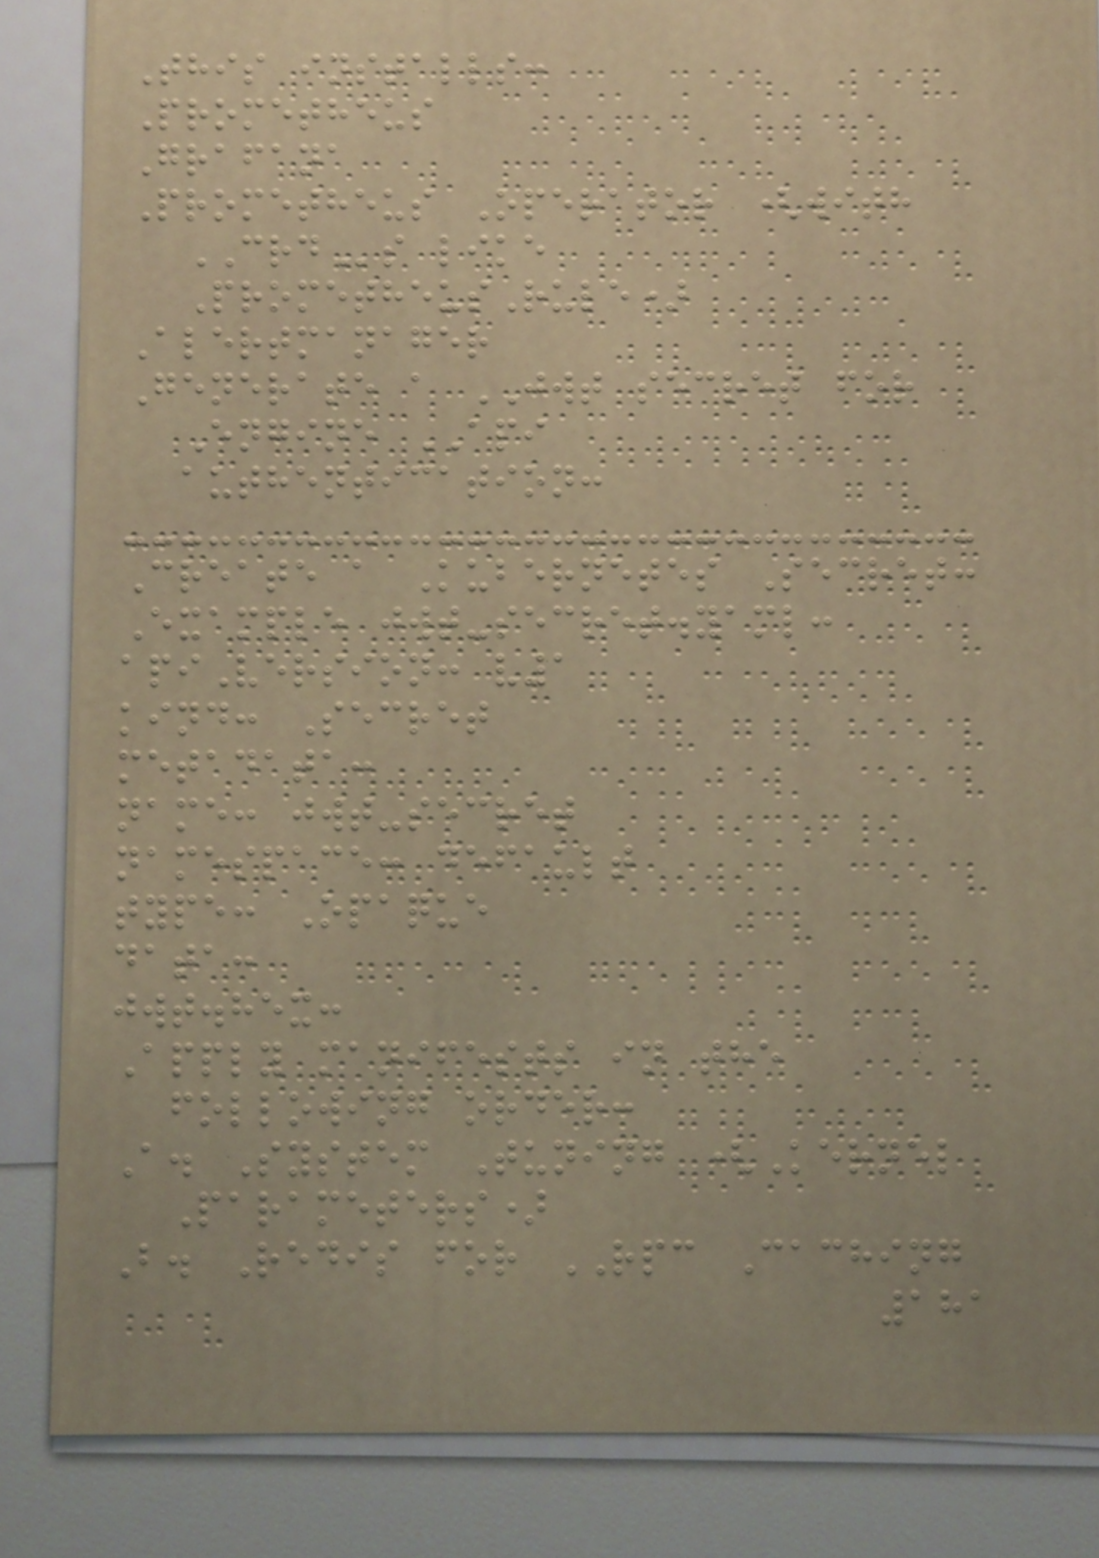This installs:
Prometheus
Grafana
Prometheus Operator (with
CRDs like
PrometheusRule)
Alertmanager
Generate a JWT secret for
Engine API
authentication:
Create a Kubernetes Secret:
Example jwt-secret.yaml:
apiVersion: v1
kind: Secret
metadata:
name: jwt-secret
namespace: default
type: Opaque
data:
jwt.hex:
Apply manifests in the
following order:
A. System Tuning (Kernel
Parameters)
B. Redis for RPC Caching
181
